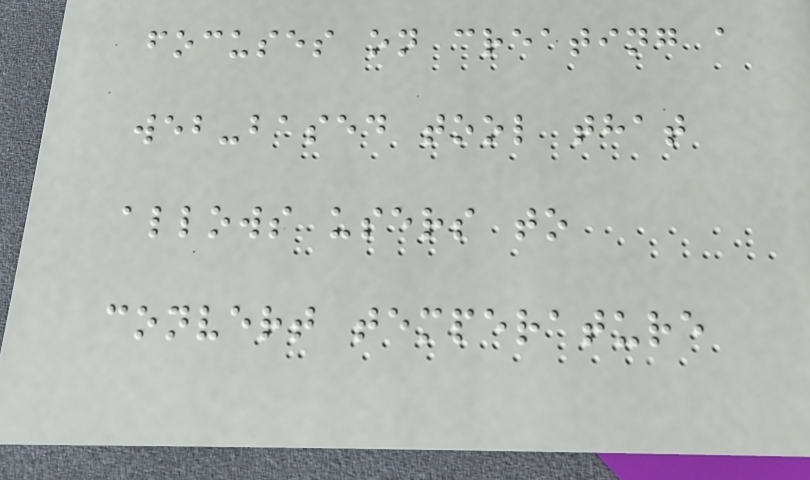focuses on creating a
web-based tool that
allows users to
convert temperature
